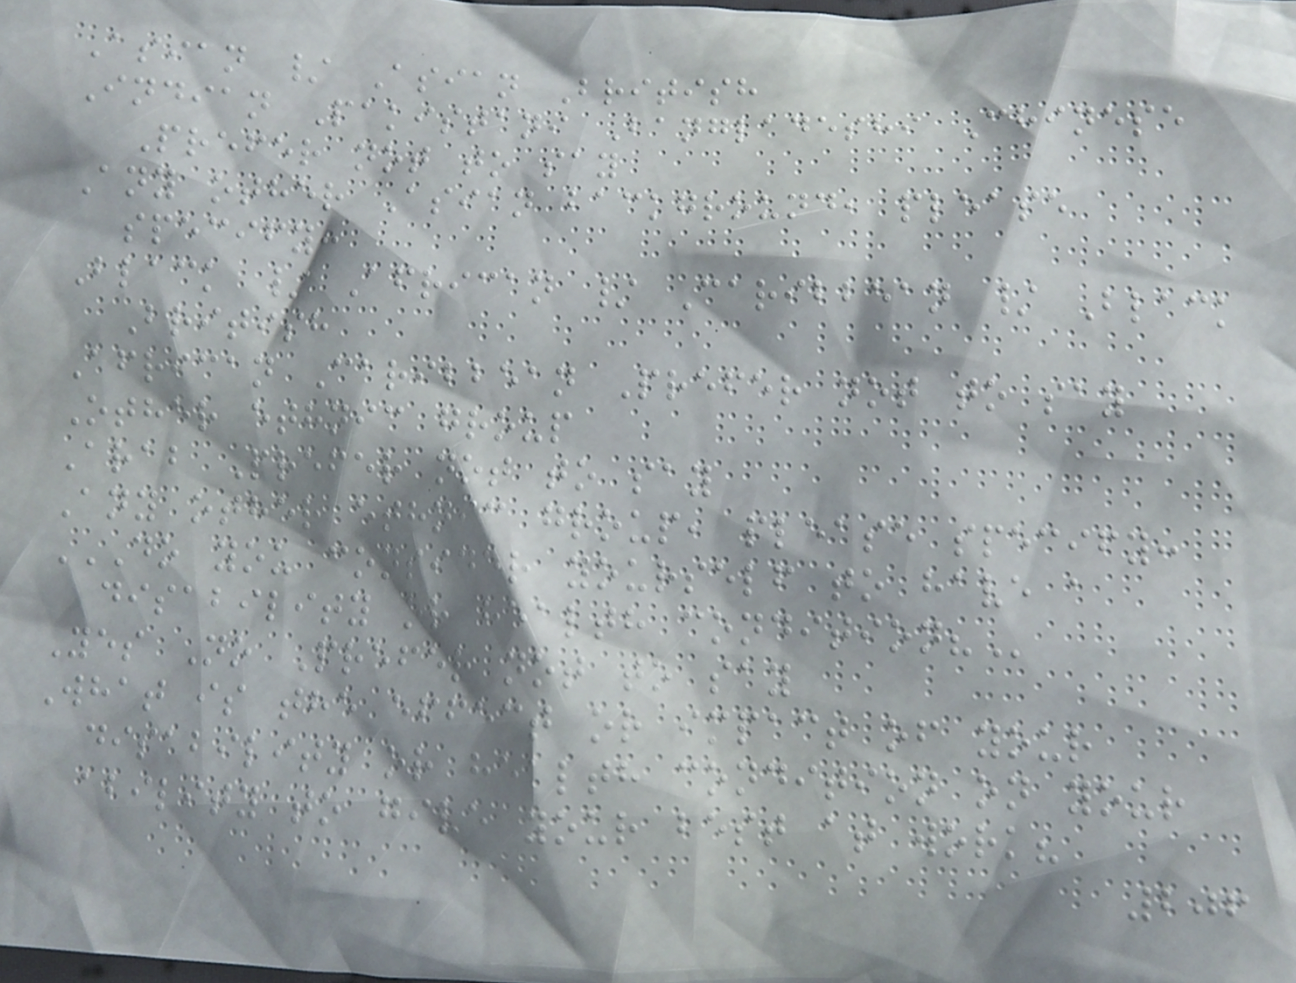Asian / Asian British
Indian Pakistani Bangladeshi Chinese
Prefer not to say
Any other Asian background, please
specify:
Black / African / Caribbean / Black
British
African Caribbean Prefer not to say
Other ethnic group
Arab Prefer not to say
Any other ethnic group, please specify:
DO YOU CONSIDER YOURSELF TO HAVE A
DISABILITY OR HEALTH CONDITION?
Yes No Prefer not to say
What is the effect or impact of your
disability or health condition on your
ability to give your best at work?
206
